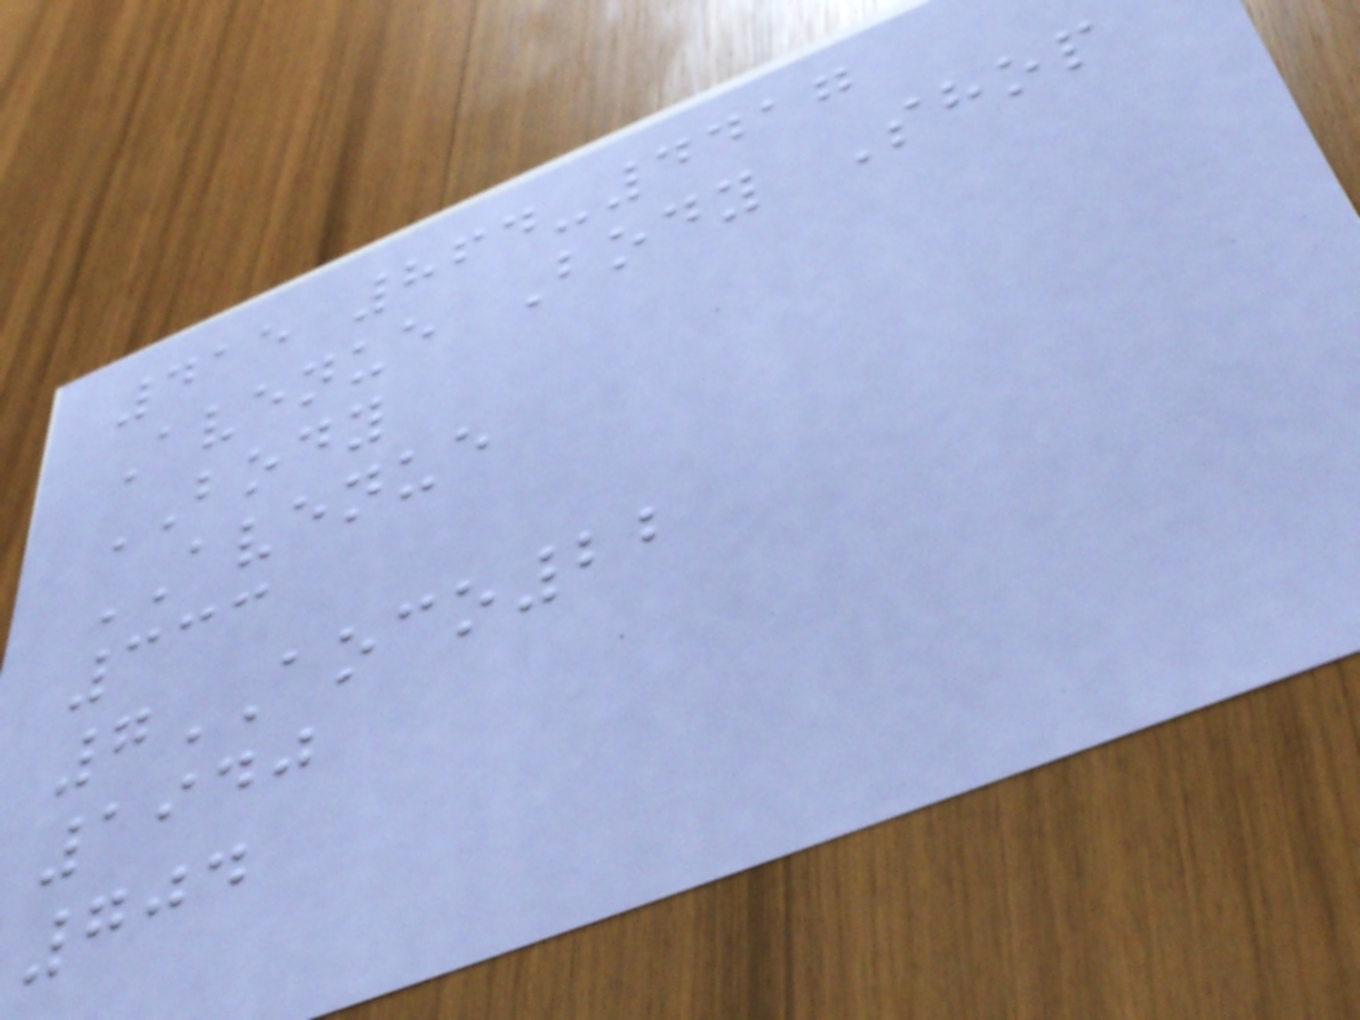415 864-4417
Avenue Body Shop
BODY
AVENUE
333
7AOCO22
1940
704
